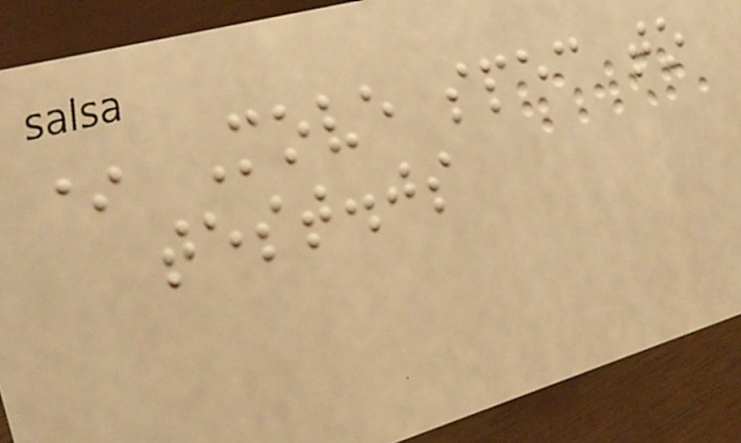* Move spec to
test.js
